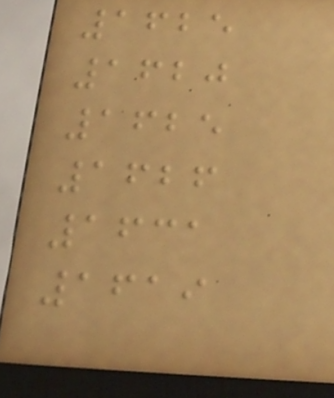1625
1620
1625
1626
1631
1619
